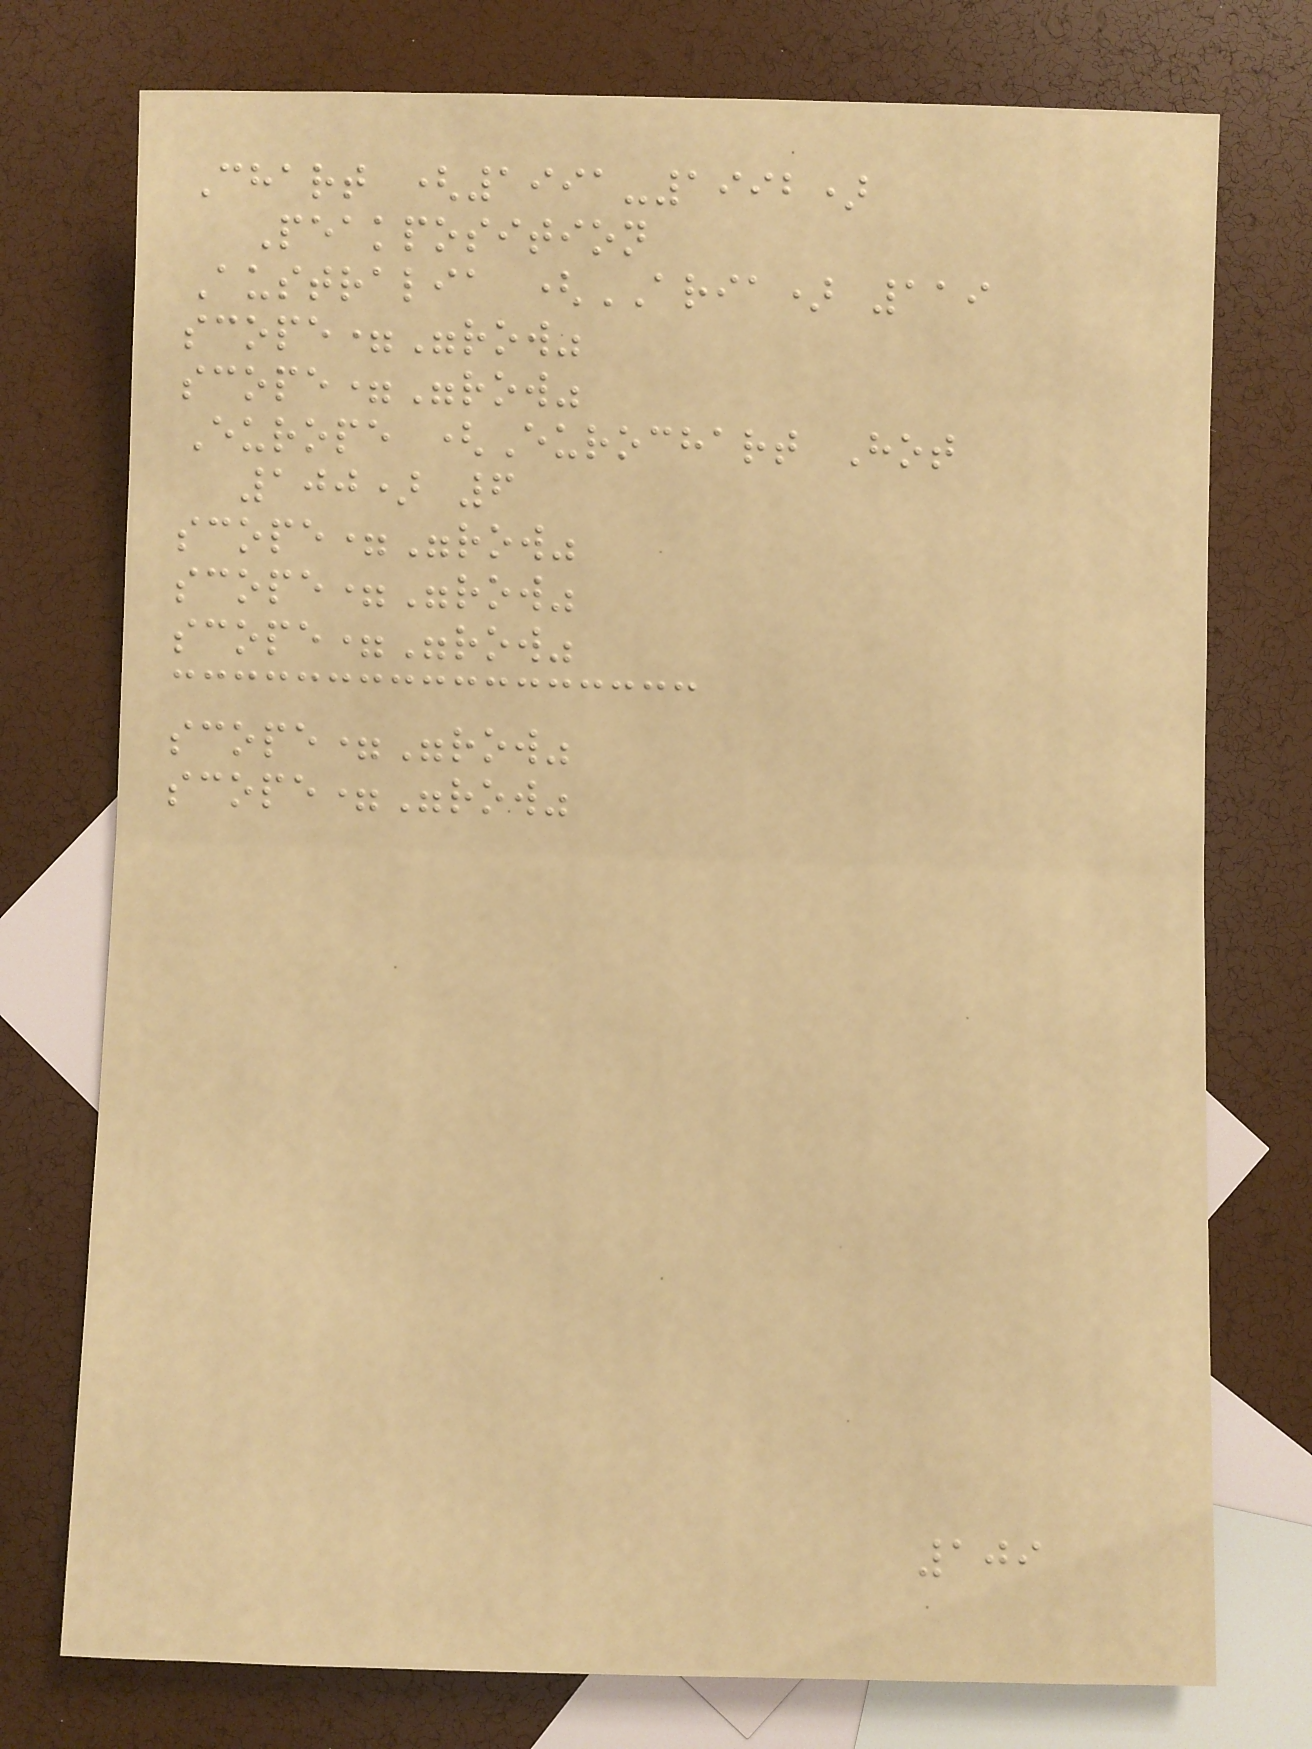Chart (1991-1992)
Peakposition
Australia (ARIA) 119
scope="row"
scope="row"
Europe (Eurochart Hot
100) 6
scope="row"
scope="row"
scope="row"
scope="row"
scope="row"
109
